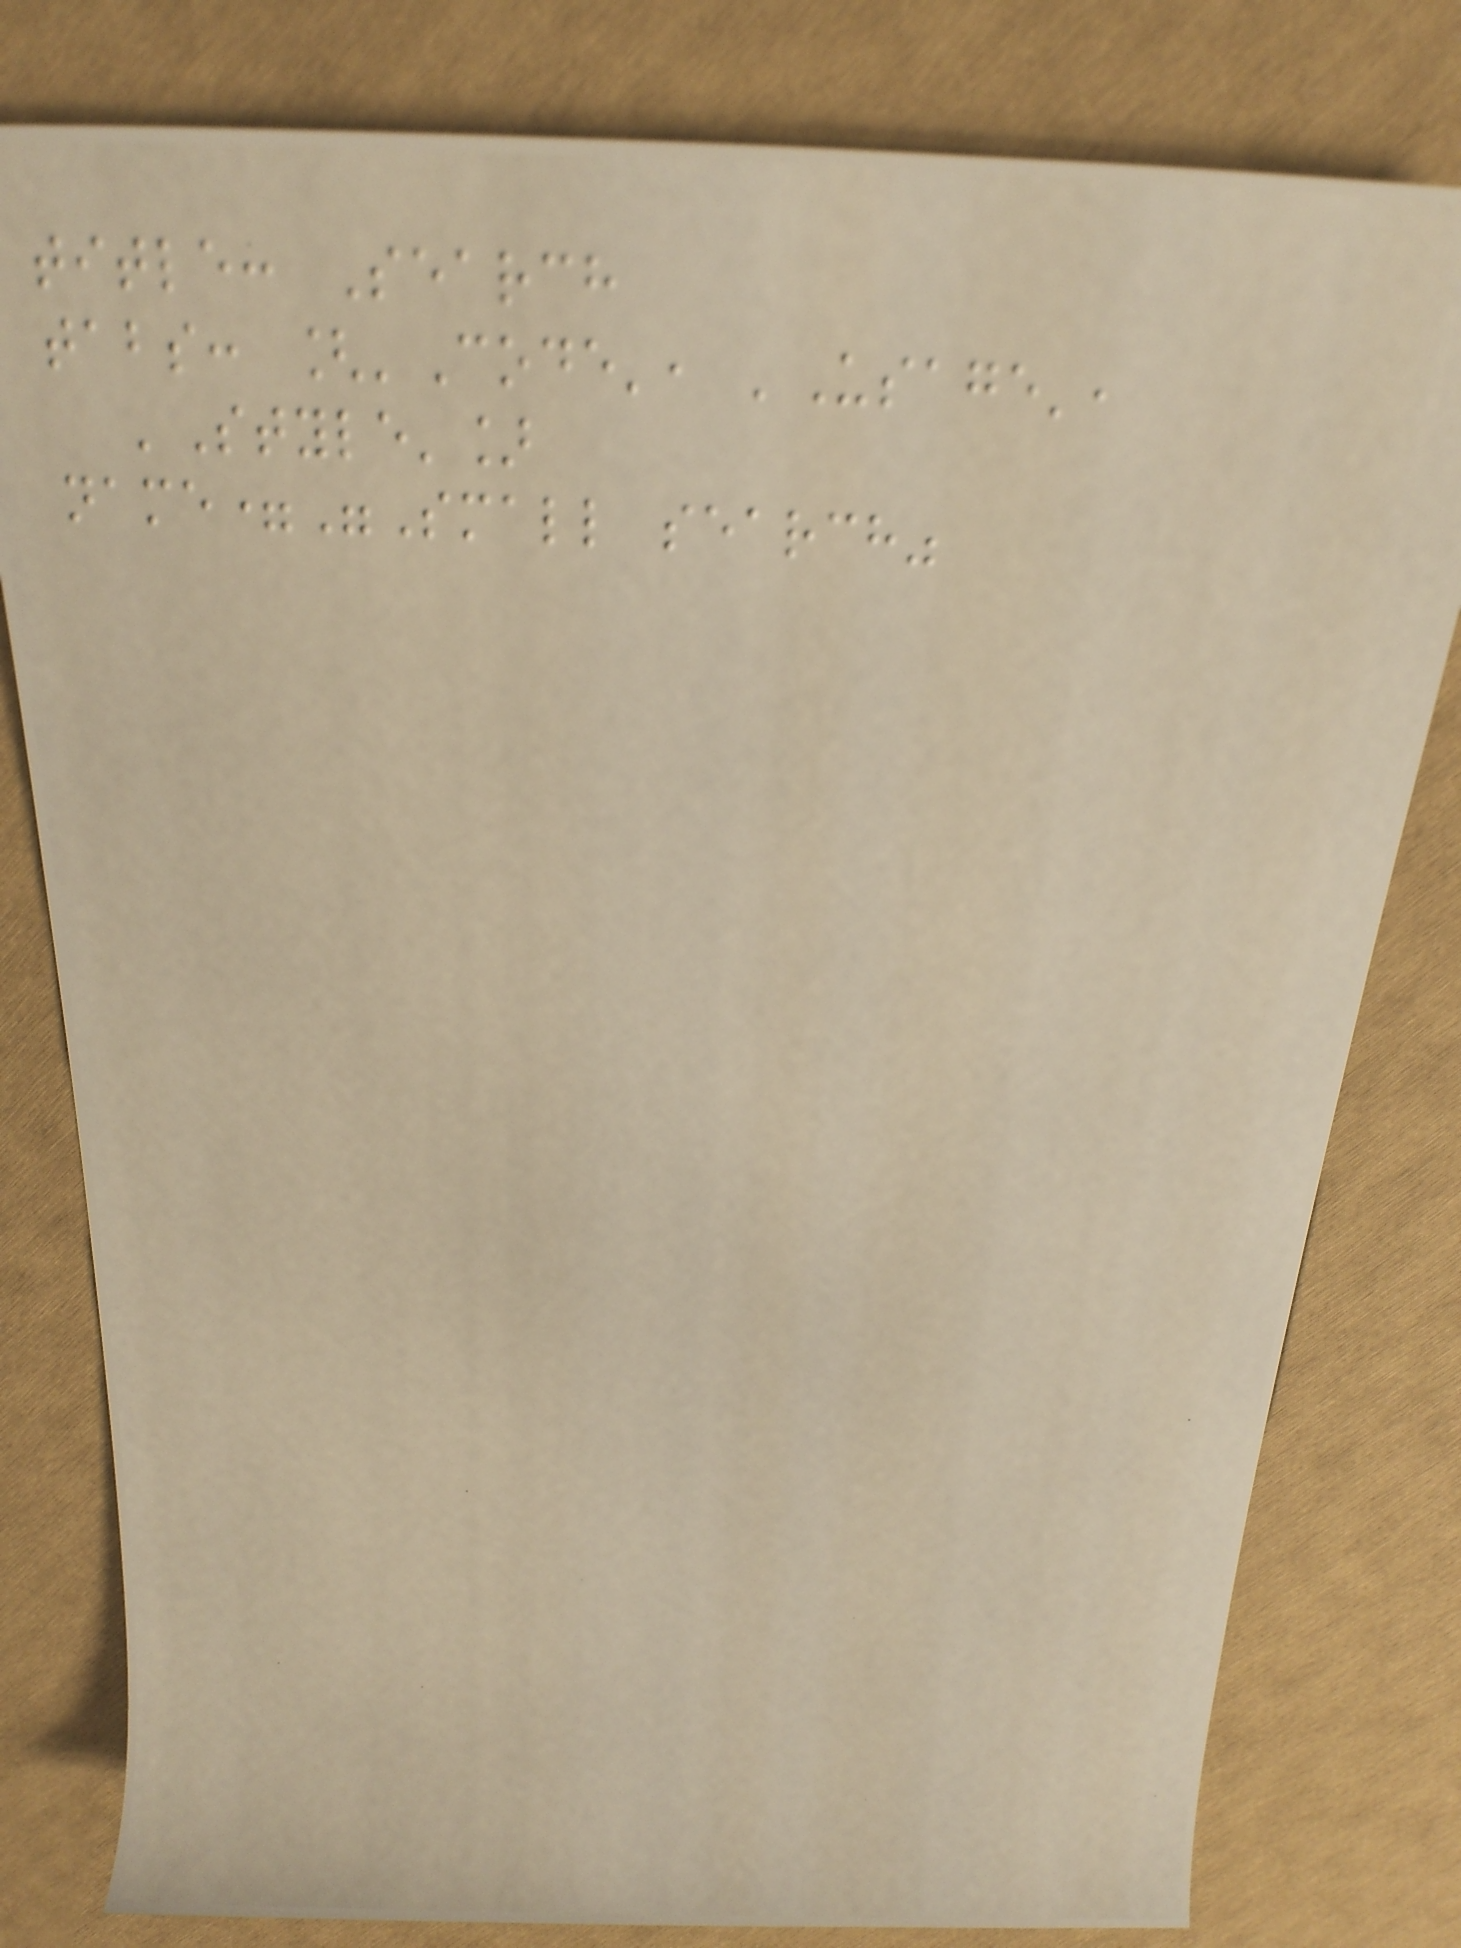title: Search
tabs: ['Code', 'Usage',
'Style']
name="Small search"
